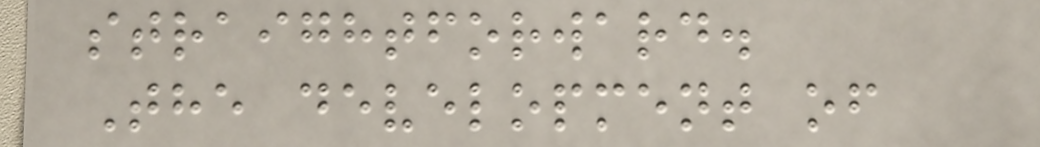straightforward.
The development of
